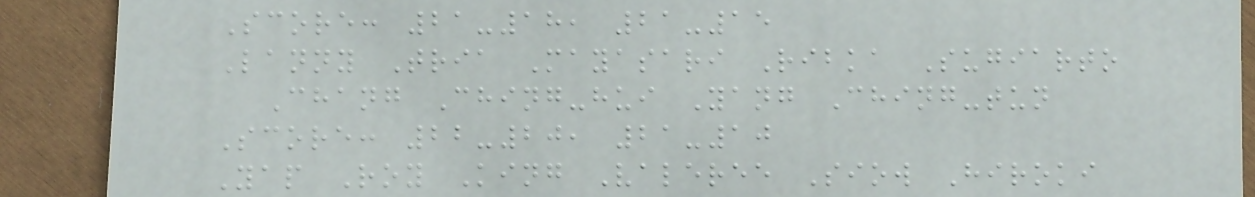Score: 21-18, 21-15
Lanny Tria Mayasari Ribka Sugiarto
Chang Ching-hui Yang Ching-tun
Score: 22-20, 21-10
Yap Roy King Valeree Siow Hiroki
